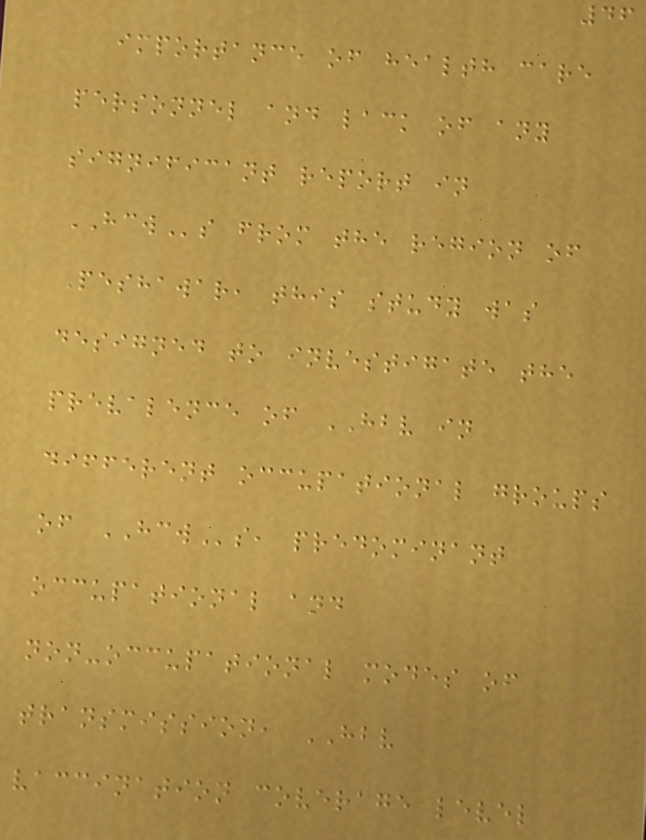46
importance of health care
personnel and lack of any
significant report in
HCWs from the region of
Peshawar, this study was
designed to investigate the
prevalence of HBV in
different occupational groups
of HCWs, predominant
occupational and
non-occupational modes of
transmission, HBV
vaccination coverage level
